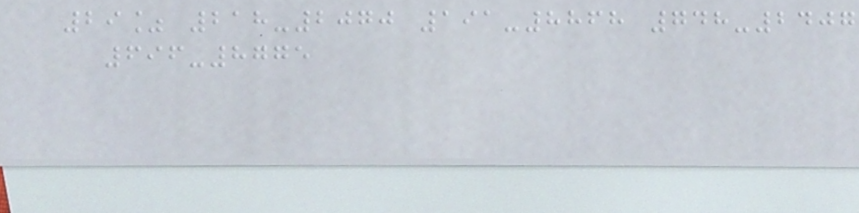29% 218-2070 191-8868 748-2407
696-8775
